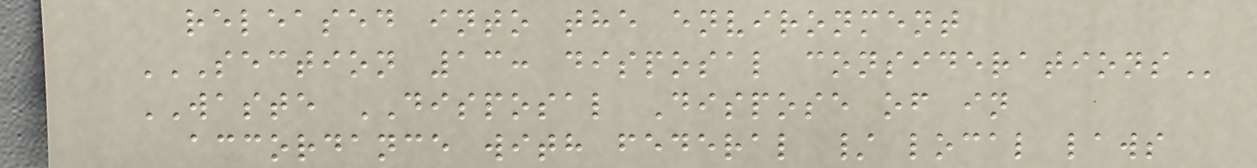released into the environment
SECTION 13: DISPOSAL CONSIDERATIONS
WASTE DISPOSAL Dispose of in
accordance with federal / local laws
